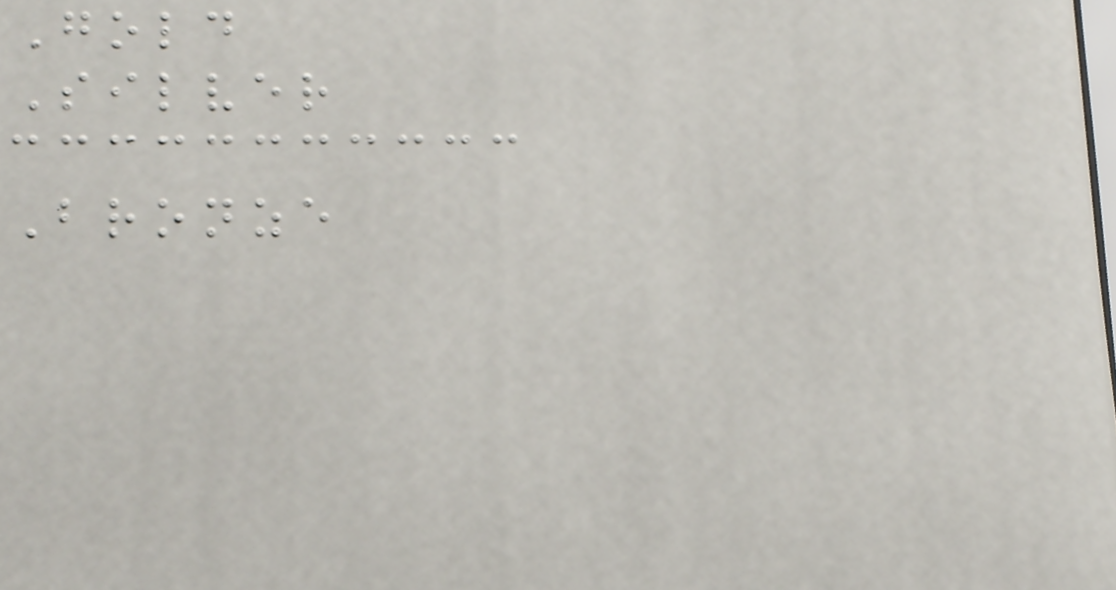Gold
Silver
Bronze
